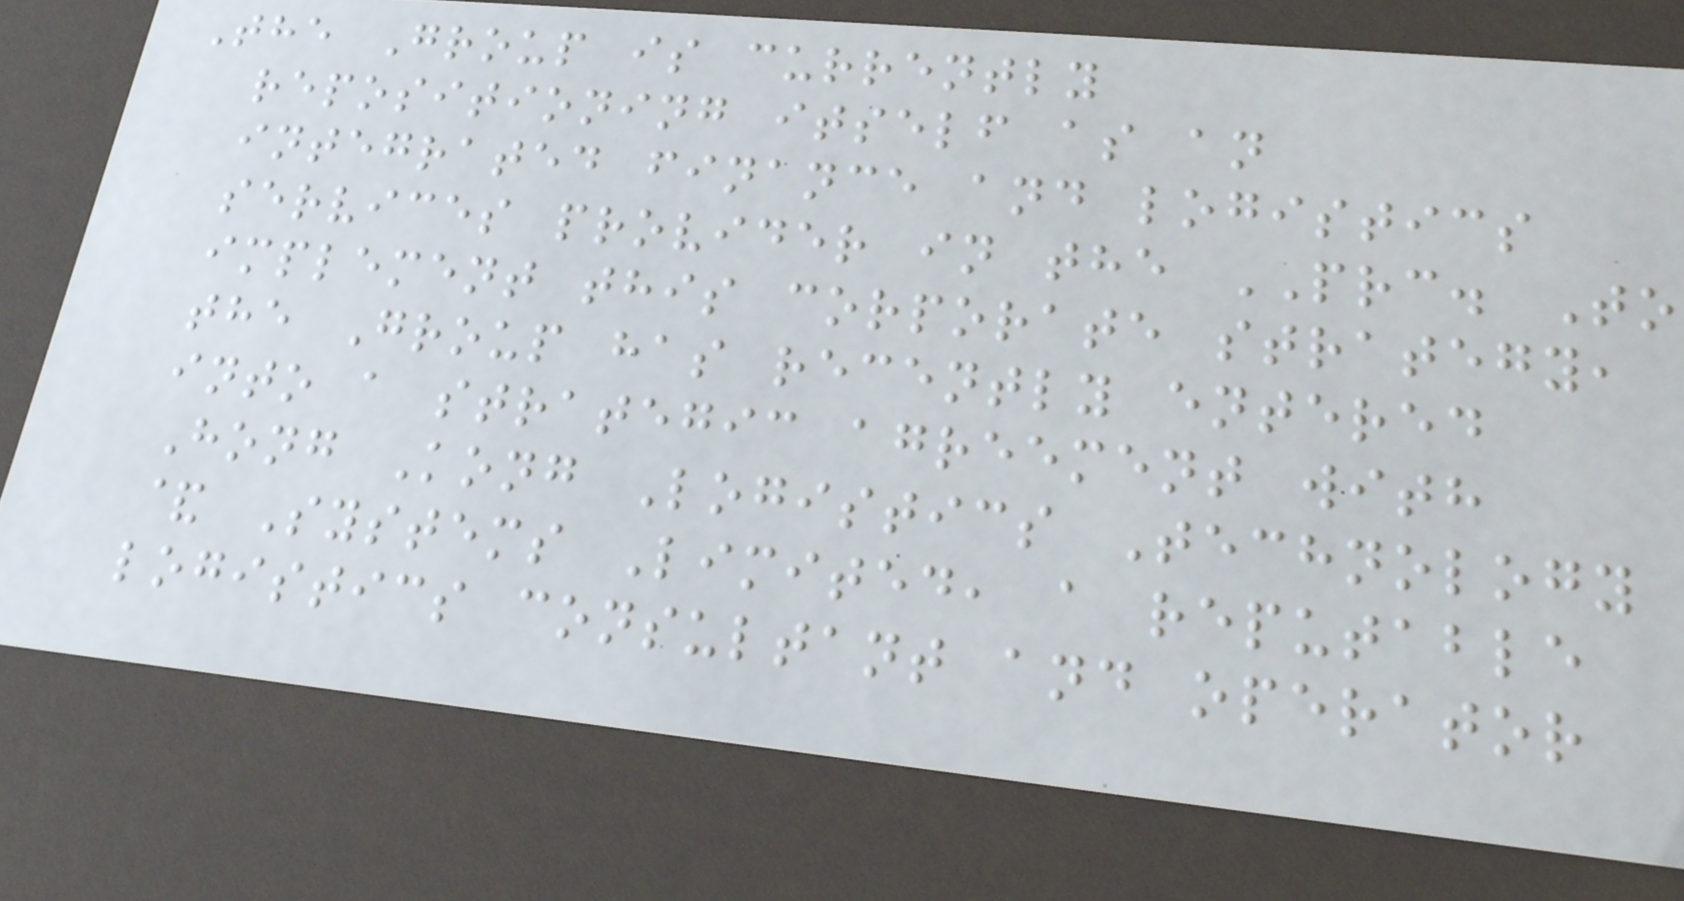The Group is currently
repositioning itself as an
integrated finance and logistics
services provider in the PRC. To
implement this corporate strategy,
the Group has recently entered
into a strategic agreement with
Hong Kong Logistics Technology
& Systems Limited, a reputable
logistics consultant and operator
